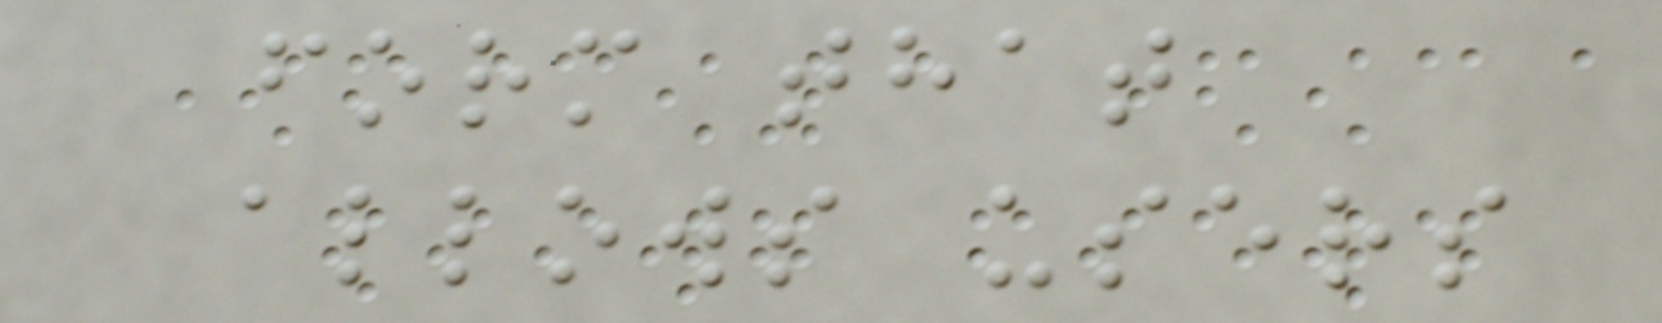form that
allows users
